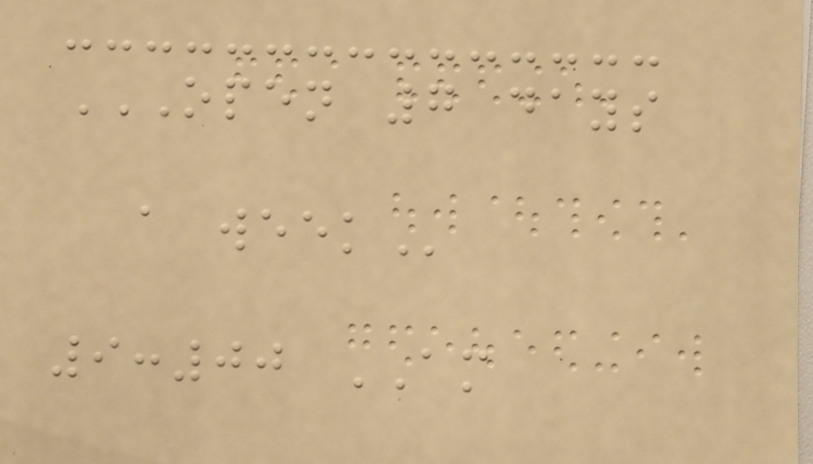OPEN 7 DAYS
A WEEK
9:00 AM
